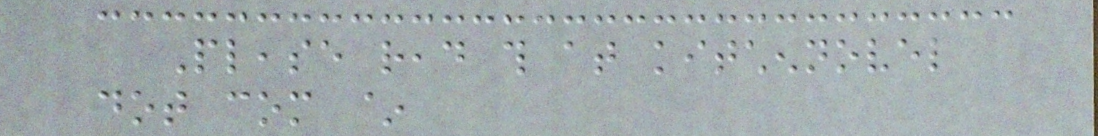Please read this at kitchennovel
dot com ~
